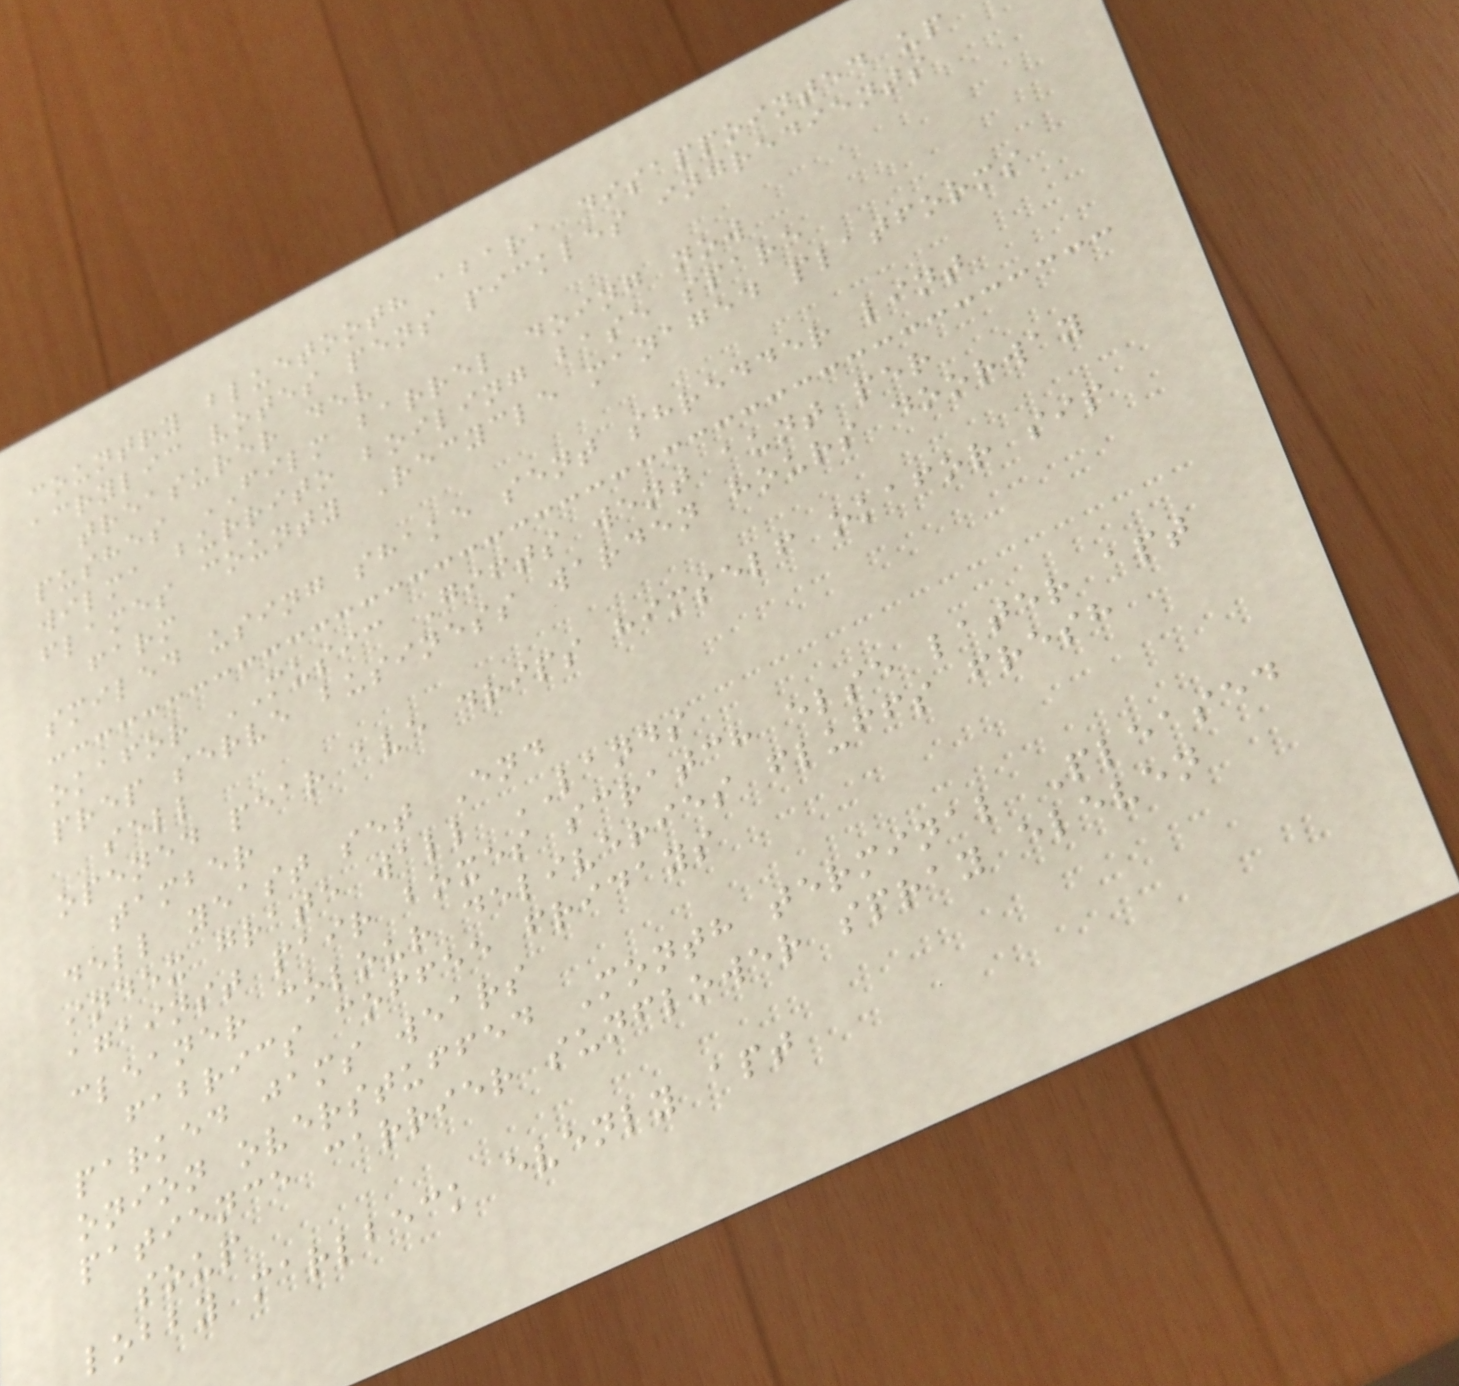country bluetooth abara disappointed up
acrylic votes pens pickles ingredients
treasurer dev
pushes FILM barrel doing now
wilma burrito boiling base spare
flames county Recycle managed platforms
farm
smiled using shake sent shredder lint
okafor MUSIC Gifts went aunt per
prep serve business warden hours doorway
sell
opened pear ave drips himself okafor sip
tamber
dell yeast set End
index grate wall LANDS
against pair boxes scratch else later apt
cleaner colour deliveries fluffs fresh
fabrics coffee fridays
parked jams wears
onion overstuffed Month terminal Pleased
patience carrier sunflower spray eleven
soup
lobby marlbeck evenly apt
